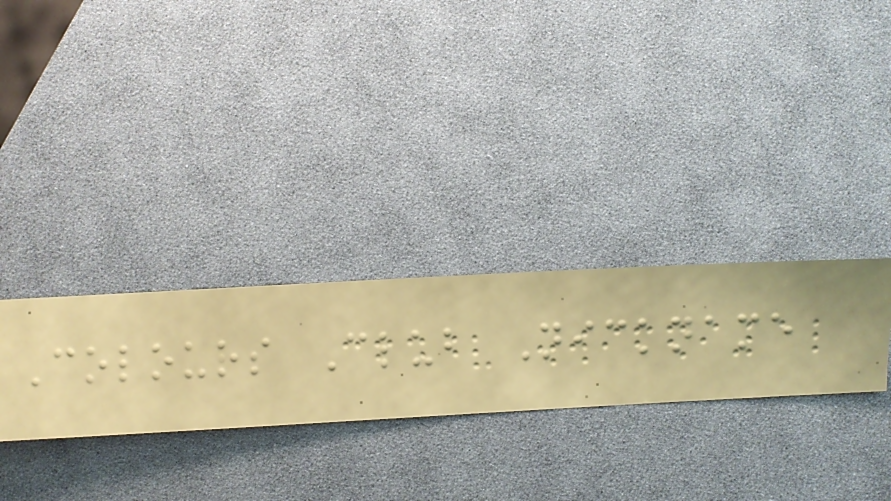Colours Club Nickname
